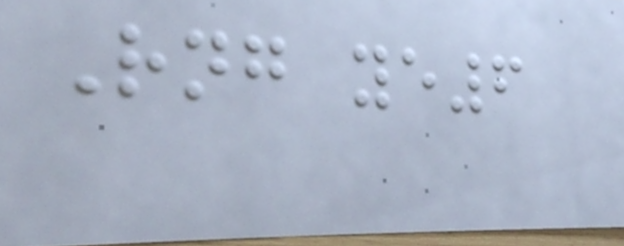Rng ye6
